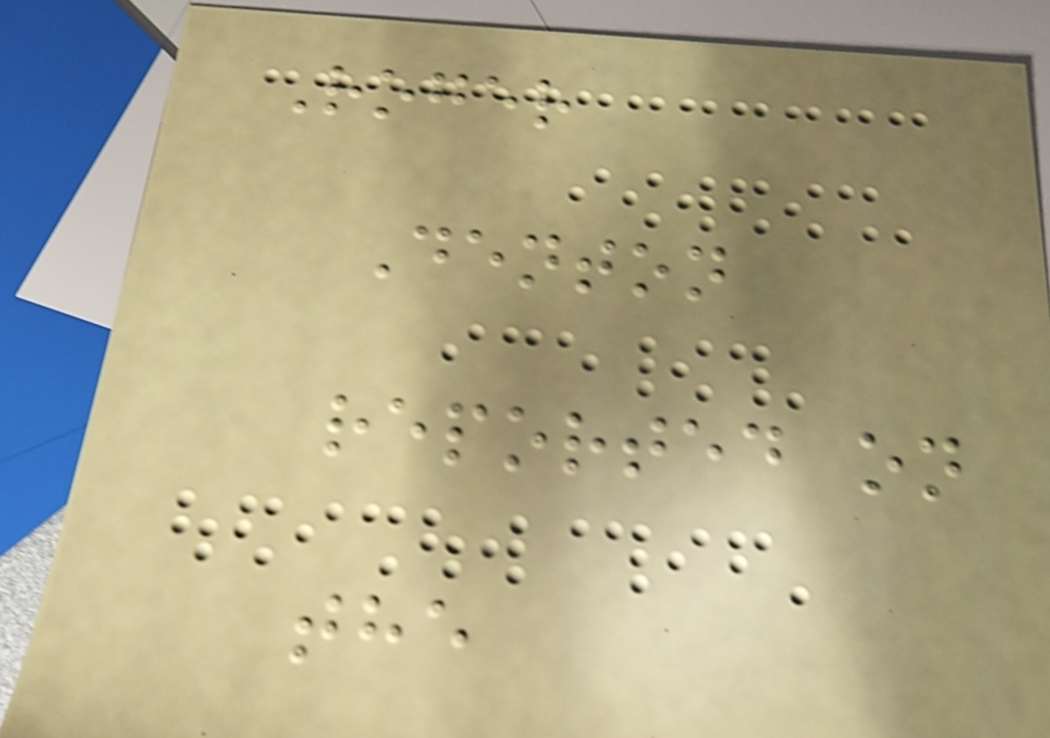Roger
Denton
reported on
the
